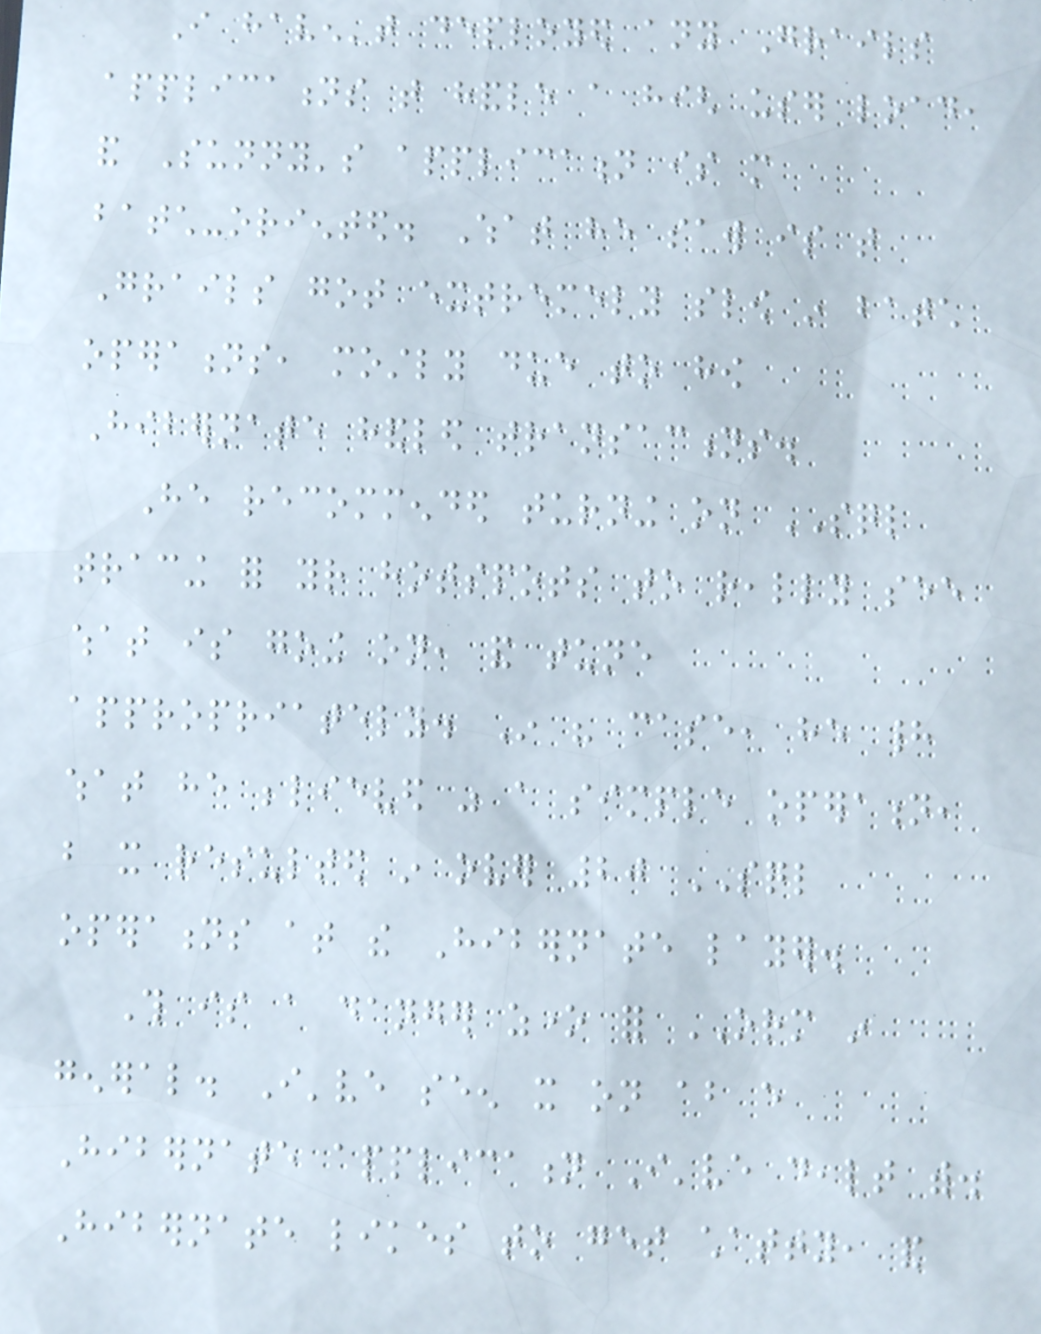I haven't deployed any Grails
applications that handle a high user load,
and Sunny's application is more
batch-oriented. What he saw is that
Grails got extremely slow in batch
operations, mostly due to how
Hibernate handled transactions.
He recommended turning on SQL
tracing for your hotspots to really see
what is going on, and tune
appropriately. In his case, he had
what he believed was a simple operation,
but it resulted in over 20 SQL
operations at the Hibernate layer.
This is a danger zone for ORM in
general. I've seen it on about every
Hibernate application I've dealt with.
Hibernate likes to get chatty, and
